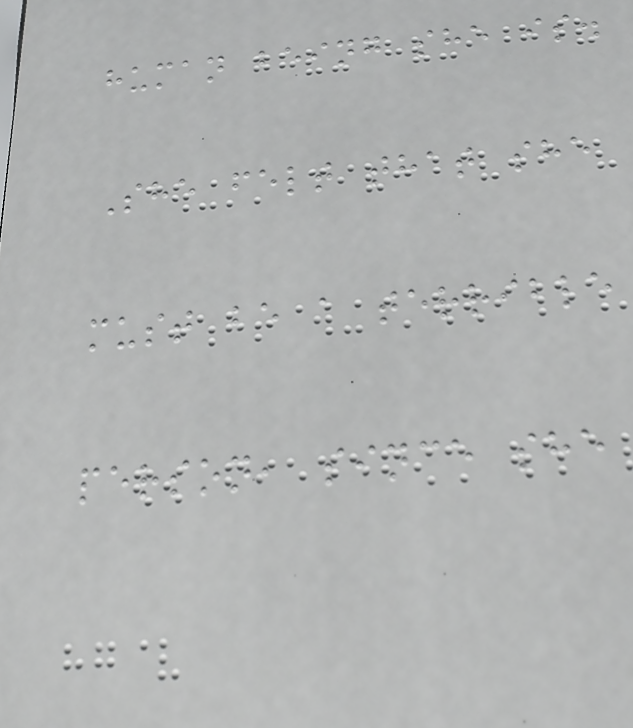human being she is.
She felt that she
must be a terrible
person, since she
